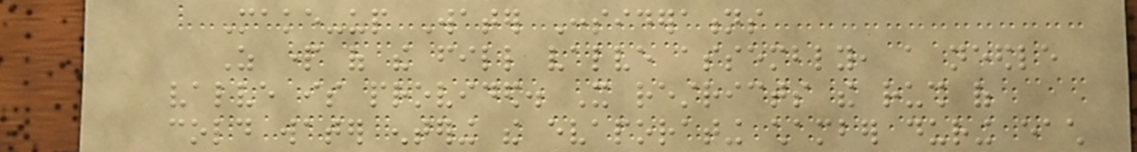Make-up Water Considerations
As part of the fill valve assembly, a needle
valve is provided. It restricts the rush of
cold water entering the evaporating chamber during each
